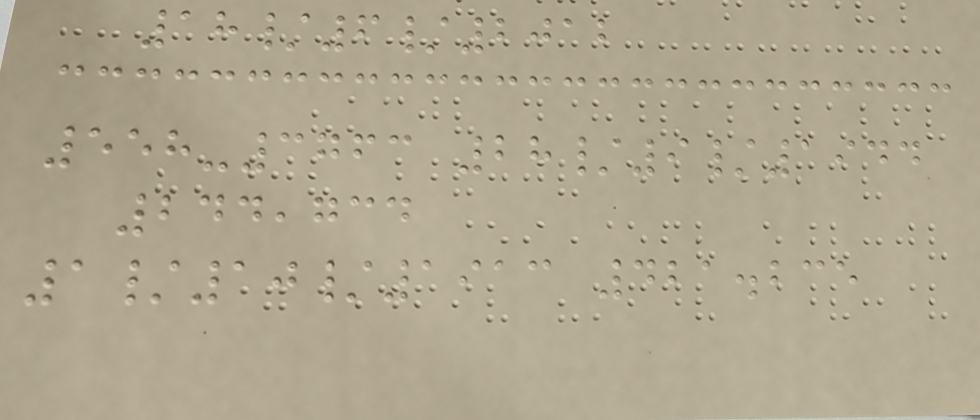18/6/2012
558-3763 28/9/1944
244,734
1/10/1913 421.235
